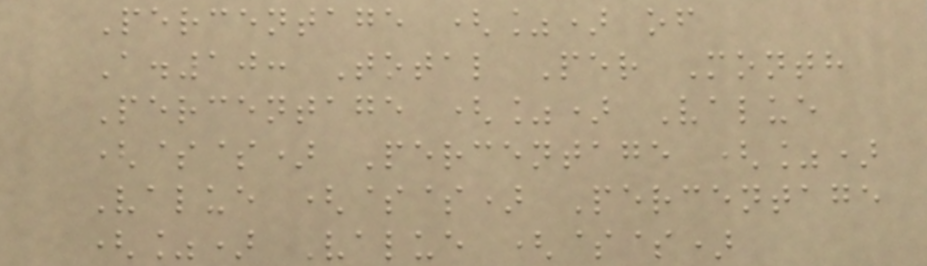Percentage (%) of
A.10: Total Per Month
Percentage (%) Value
($$) Percentage (%)
Value ($$) Percentage
(%) Value ($$)
